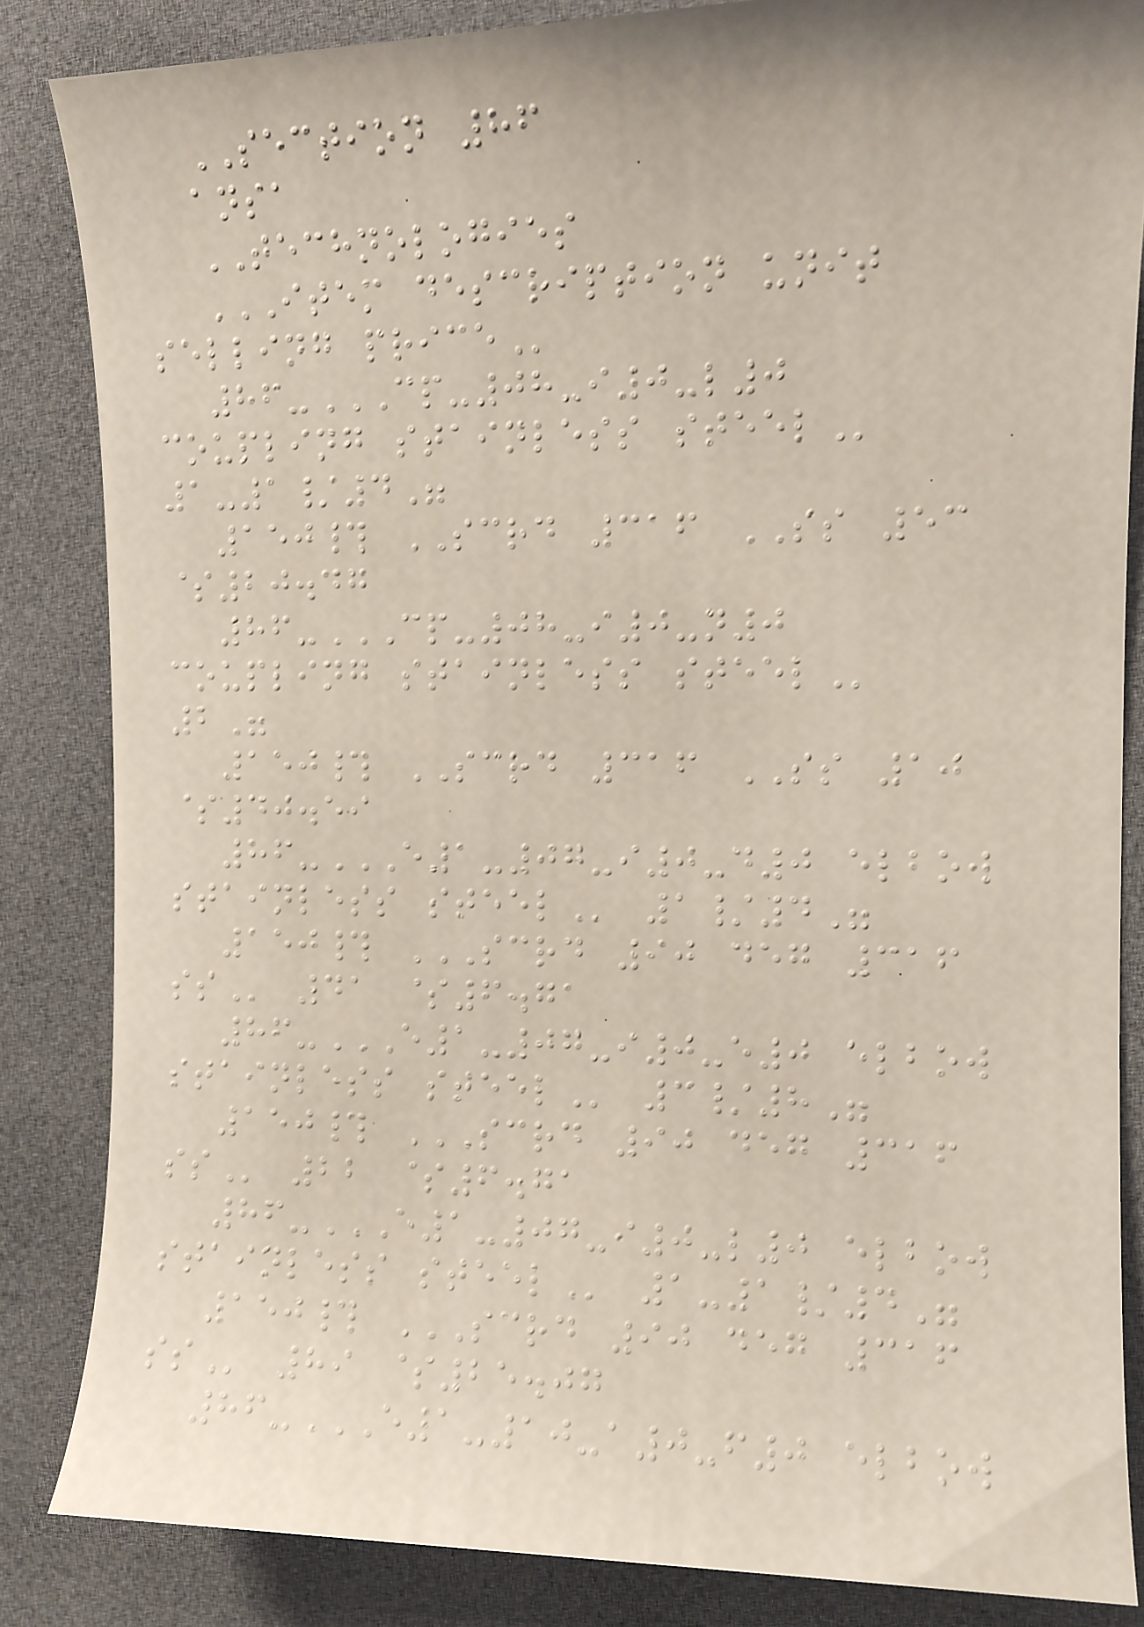SECTION 86
ansa
TECHNOLOGIES
ITEM DESCRIPTION UNIT
SELLING PRICE
86-CP-08-I0-L0
COUPLING STAINLESS STEEL
1-1/4"
150# SCRD 316 SS 53
$20.47
86-CP-08-I0-N0
COUPLING STAINLESS STEEL
2"
150# SCRD 316 SS 10
$40.59
86-E1-07-I0-D0 ELBOW
STAINLESS STEEL 1/4"
150# SCRD 90 DEG 316
SS 41 $6.71
86-E1-07-I0-E0 ELBOW
STAINLESS STEEL 3/8"
150# SCRD 90 DEG 316
SS 22 $6.71
86-E1-07-I0-L0 ELBOW
STAINLESS STEEL 1-1/4"
150# SCRD 90 DEG 316
SS 89 $25.07
86-E1-10-A0-F0 ELBOW
